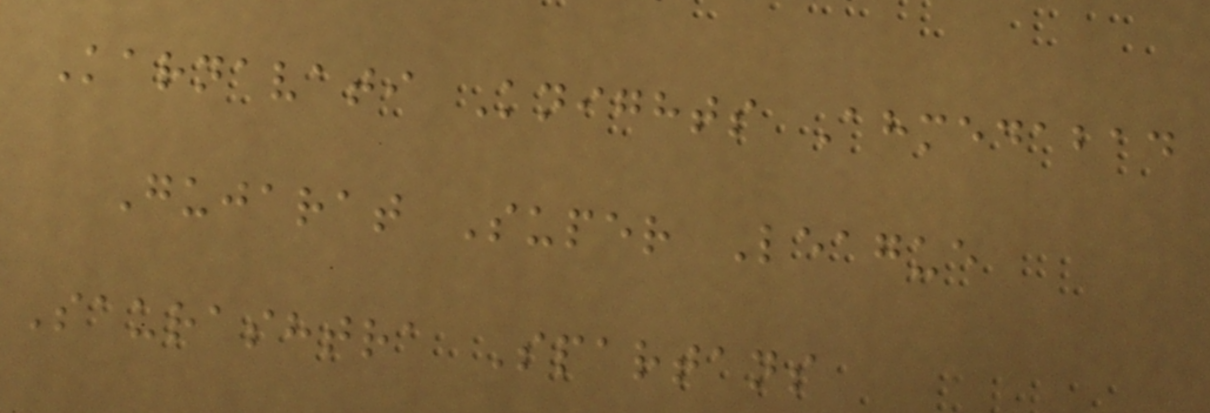Karnavati Knights Ahmedabad
Gujarat Super League
Saurashtra Spartans
